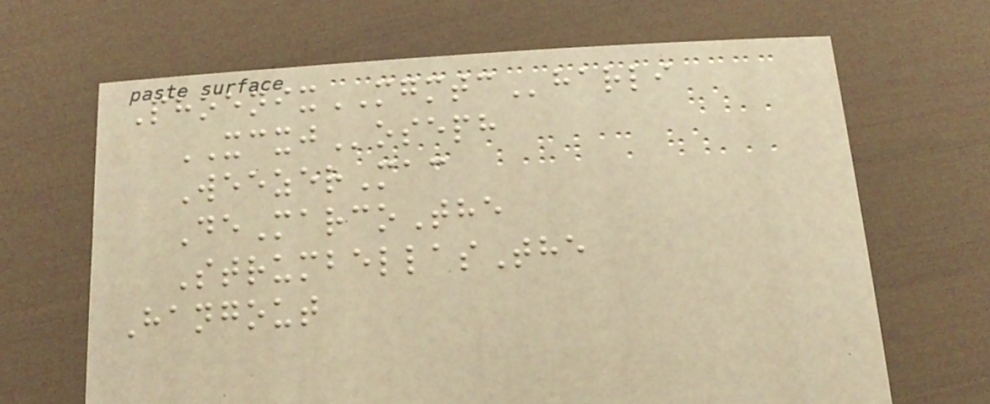PhoenixMGMTCharli
XCXJoseph
WeezerMac
DeMarcoThe
StrumbellasThe
Hangout
